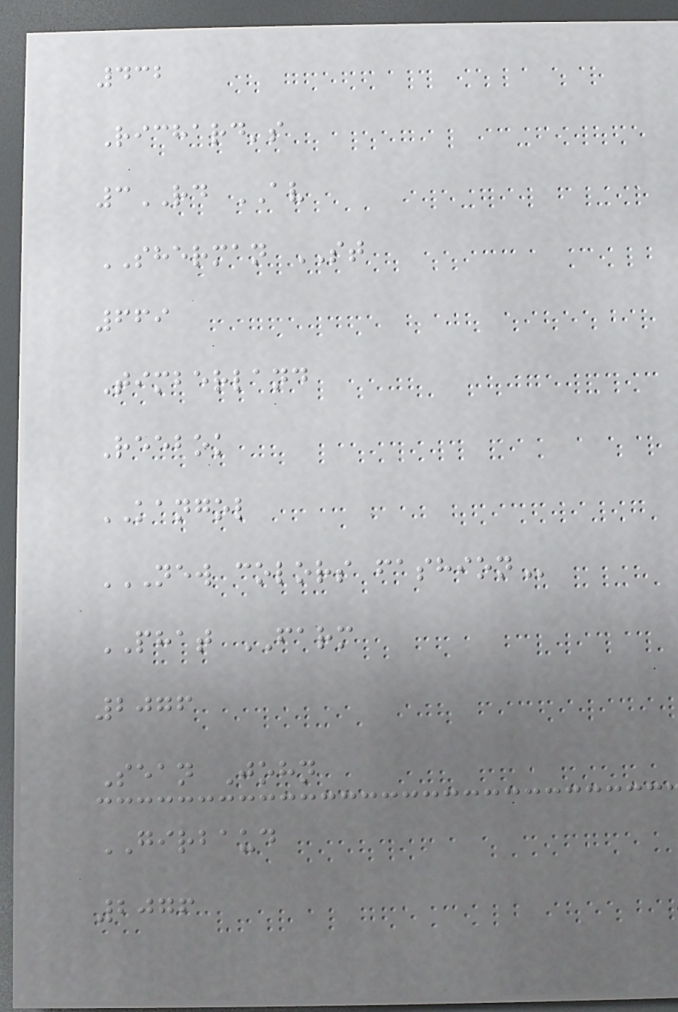432
Richard's
3RD AV
SHERMAN ST
669
Timberland
Reebok
KANGOL
NEW COLORS FASHION
PHAT FARM
2076
Sean John
GIRBAUD
2076
